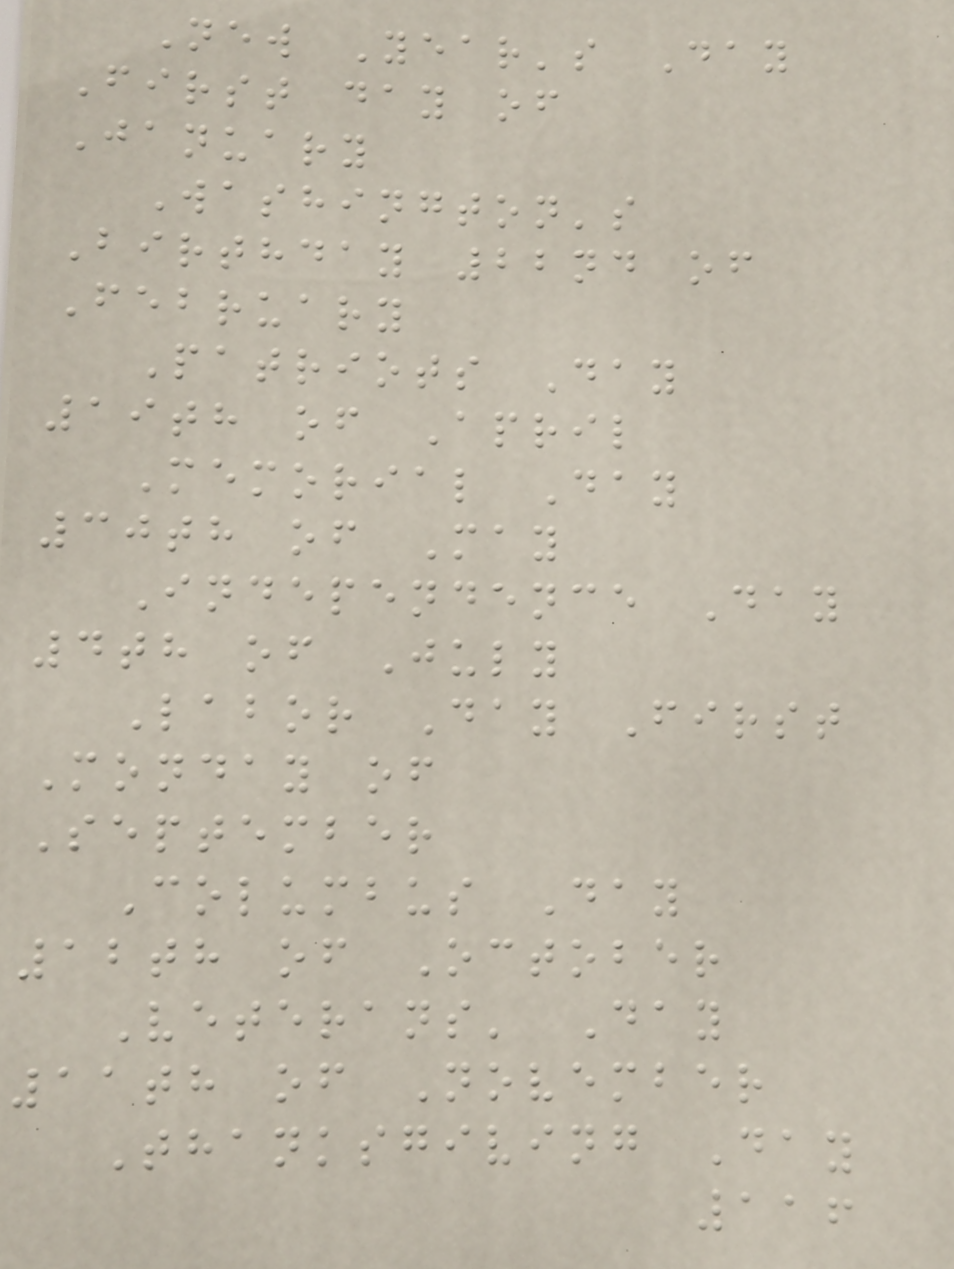New Year's Day
First day of
January
Washington's
Birthday 22nd of
February
Patriots Day
19th of April
Memorial Day
30th of May
Independence Day
4th of July
Labor Day First
Monday of
September
Columbus Day
12th of October
Veterans' Day
11th of November
Thanksgiving Day
116
